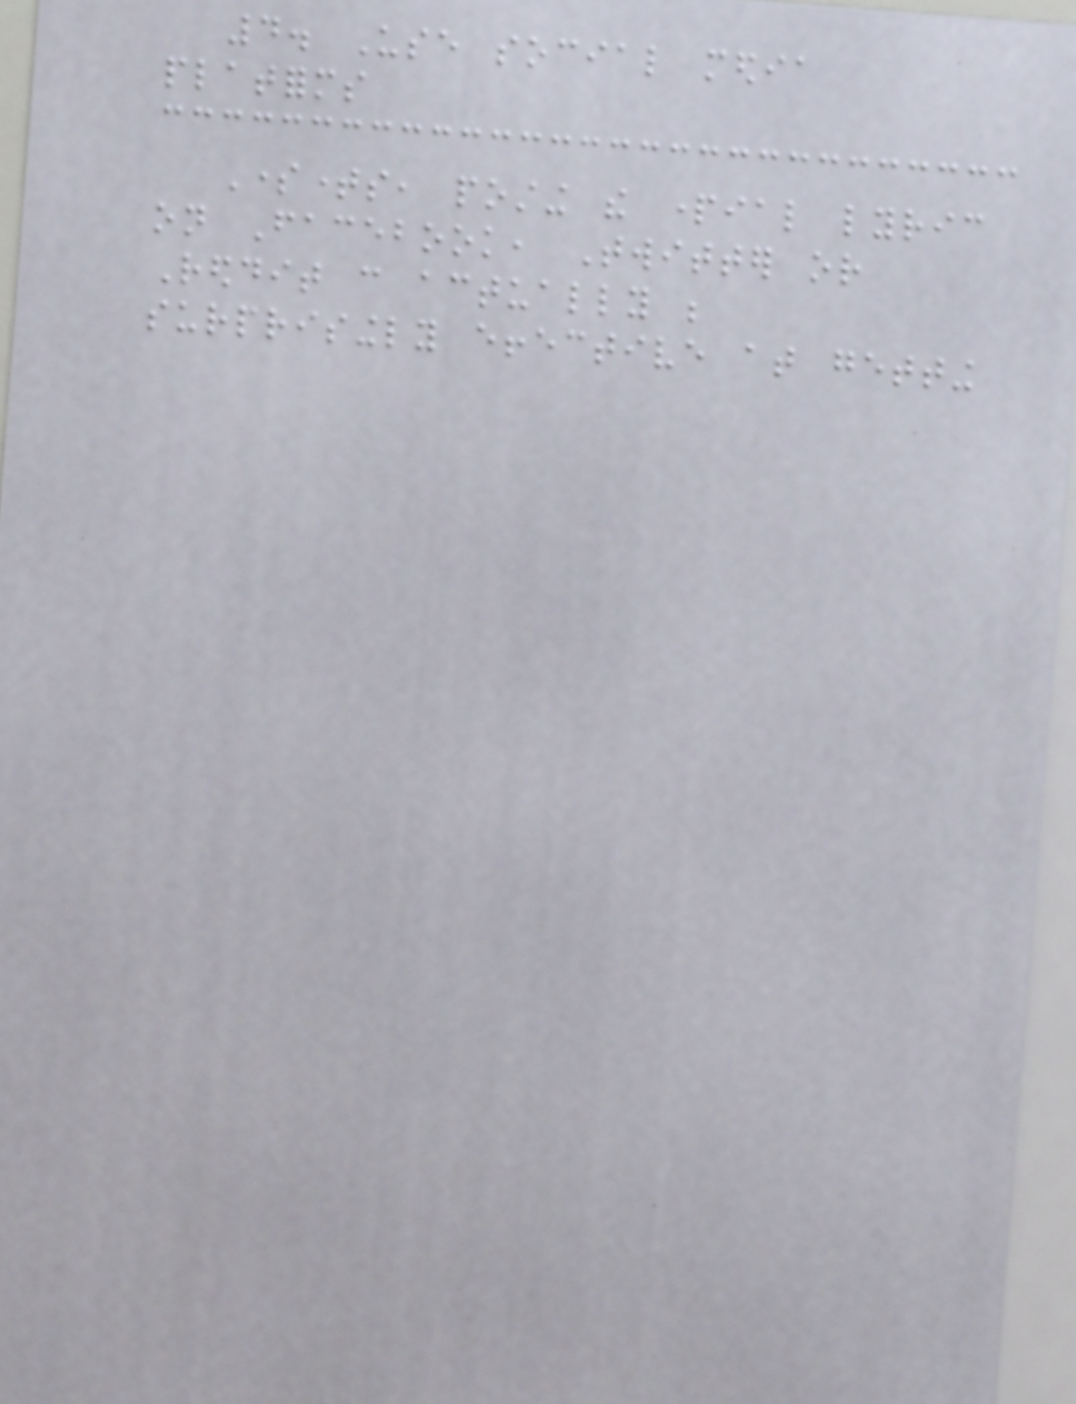4. Use social media
platforms
Sometimes, posting the partial lyric
on Facebook, Twitter or
Reddit can actually be
surprisingly effective at getting
